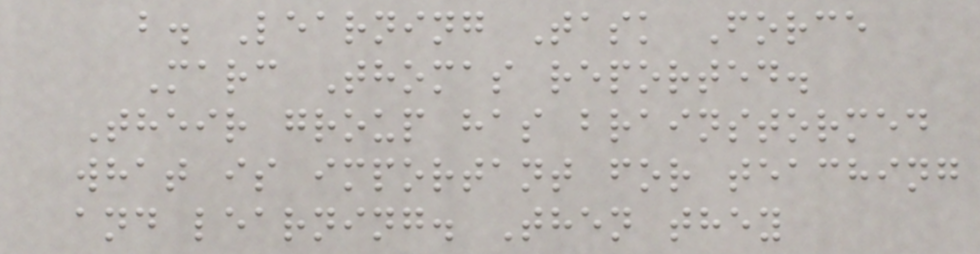b. Learning Task Force
Marc Thomas reported.
Their group has brainstormed
what is important for teaching
and learning. Then they
